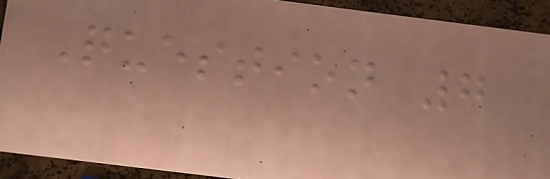Question 7
